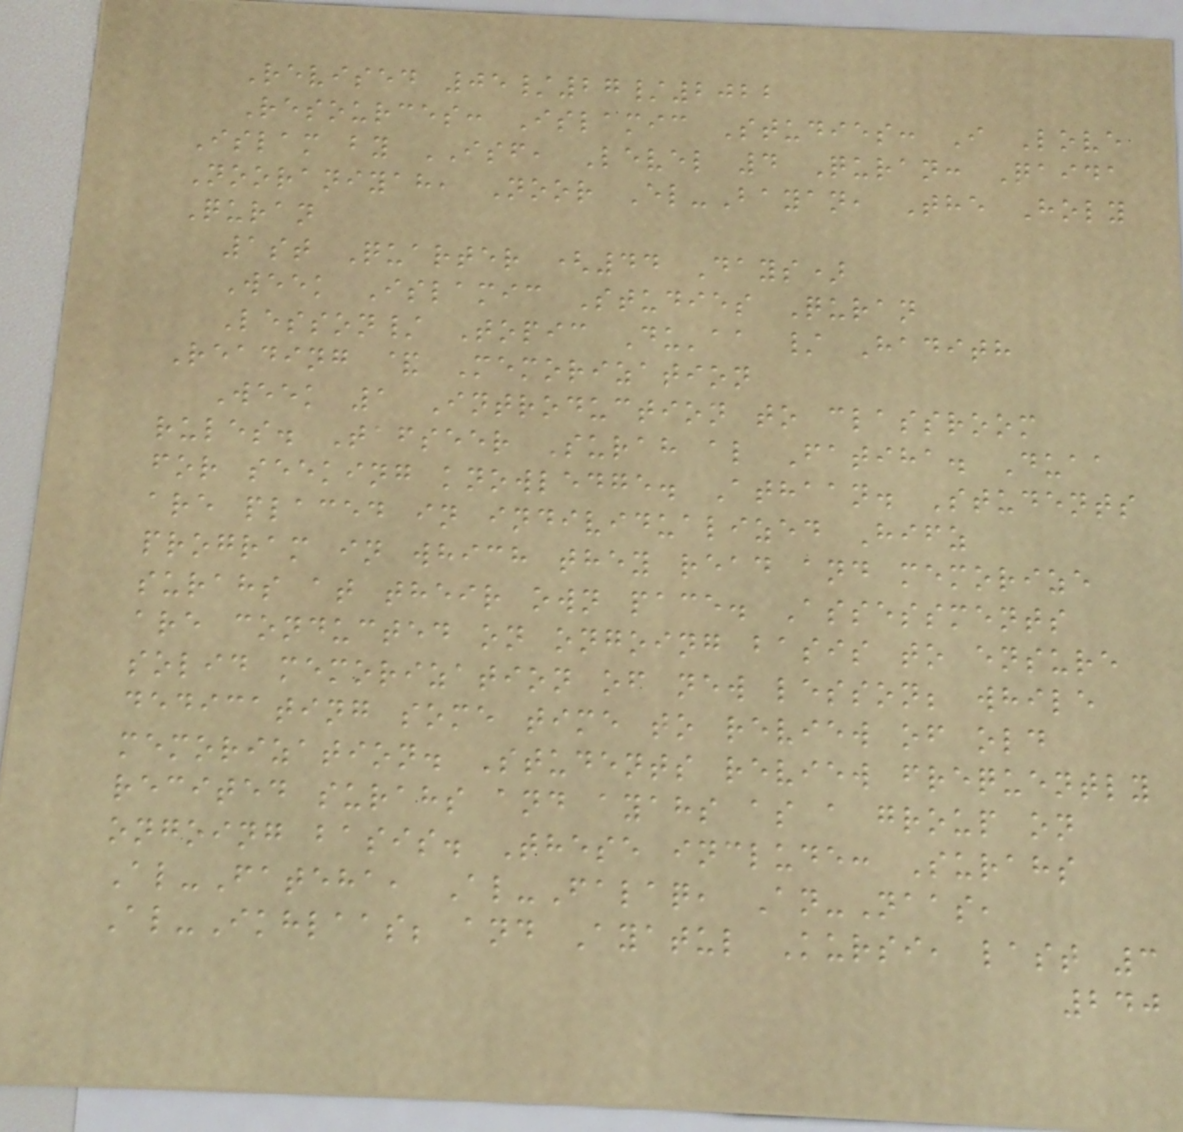Revised 05/27/2022
Resources: Islamic Studies: I Love
Islam by ISF, Level 4 Quran: Qaida
Nooraniyah, Noor El-Bayan, The Holy
Quran
1st Quarter (44 Days)
Week Islamic Studies Quran
Lesson/ Topic Du'aa / Hadith
Reading & Memorization
Week 1 Introduction to classroom
rules. Tafseer Surah al Fatiha. Duaa
for seeking knowledge. Athaan. Students
are placed in individualized Hifz
program in which they read and memorize
surahs at their own pace. Assessments
are conducted on ongoing basis to ensure
solid memorization of new lesson; while
dedicating some time to review of old
memorization. Students review frequently
recited surahs and ayahs as a group on
ongoing basis. These include: Surahs
Al-Fateha, Al-Falaq, An-Naas,
Al-Ikhlaas; and Ayatul Kursi, last 3
240
